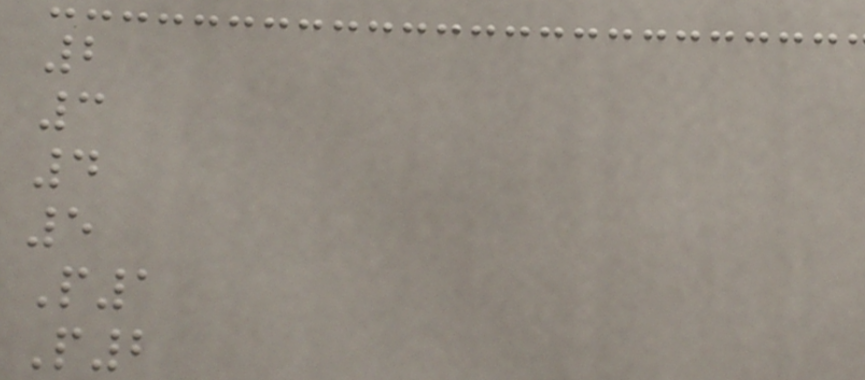2
3
4
5
P1
P2
